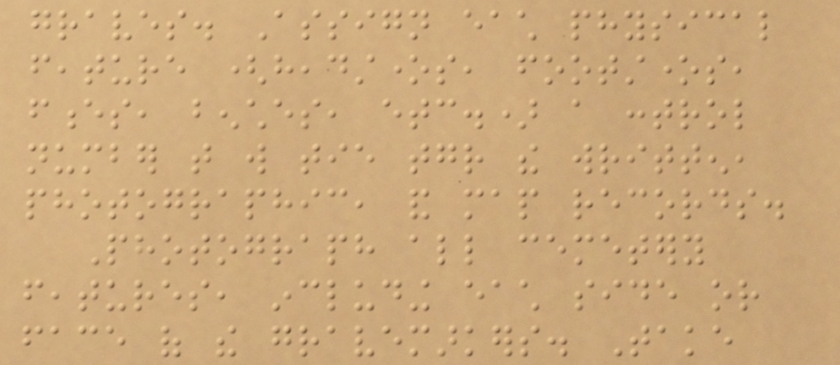graves. Assign each physical
feature (headstones, footstones,
fences, benches, etc.) a control
number that will tie together the written,
photographic, and map records.
Photograph all cemetery
features, including each side or
face of the gravemarkers. Take
